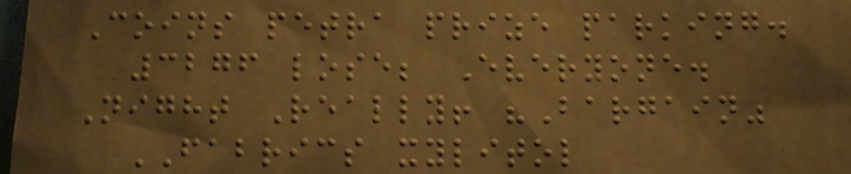Coins petra prize parking.
3276 lose; Everyone.
Night Really! "Bargain"
FABRICS xylitol
